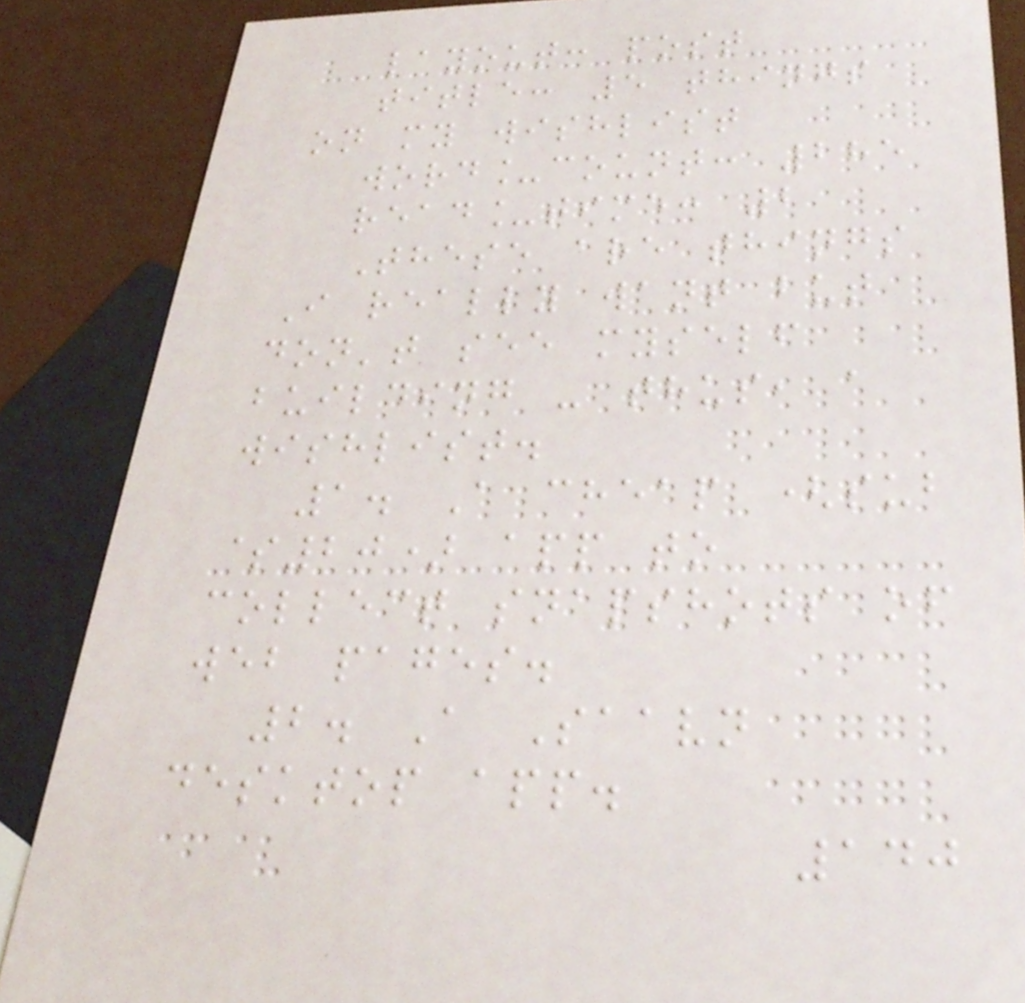layout: post
title: 5 things
on my wishlist
word_count: 285
read_time: 2
These are things
I really want but
don't see myself
building - thus, a
wishlist.
1. A cheap (sub
$20) app to
collect snapshots of
web pages.
2. A Saavn
desktop app.
140
